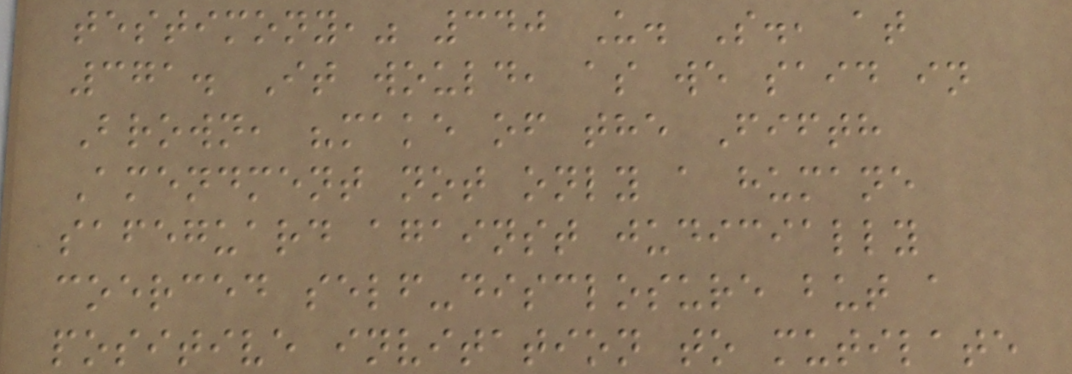testimony," 340 U. S., at
371. It would, as we said in
Brown, "make of the Fifth
Amendment not only a humane
safeguard against judicially
coerced self-disclosure but a
positive invitation to mutilate
